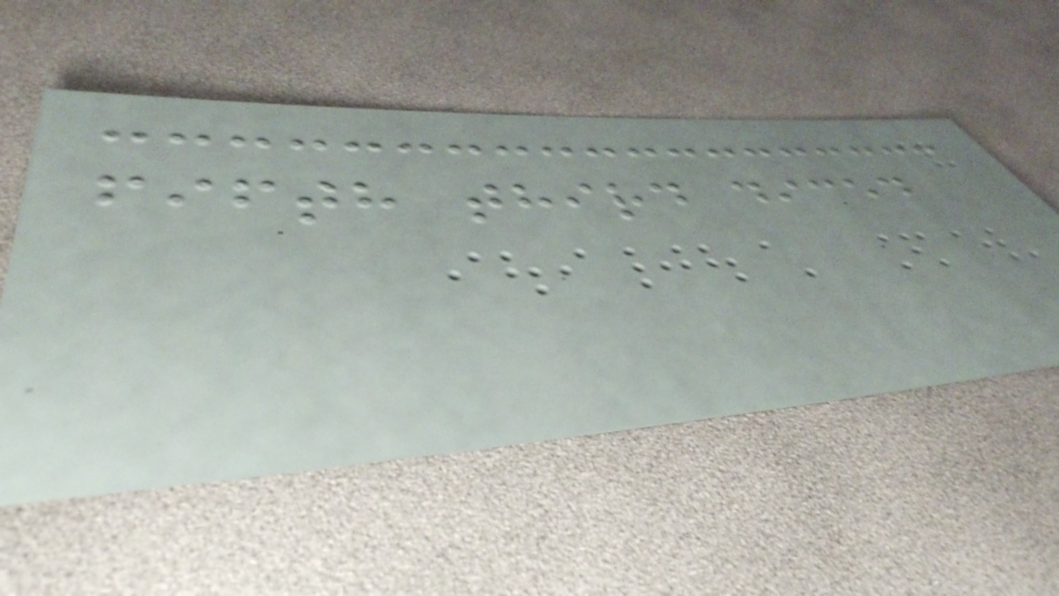fifth third diced
